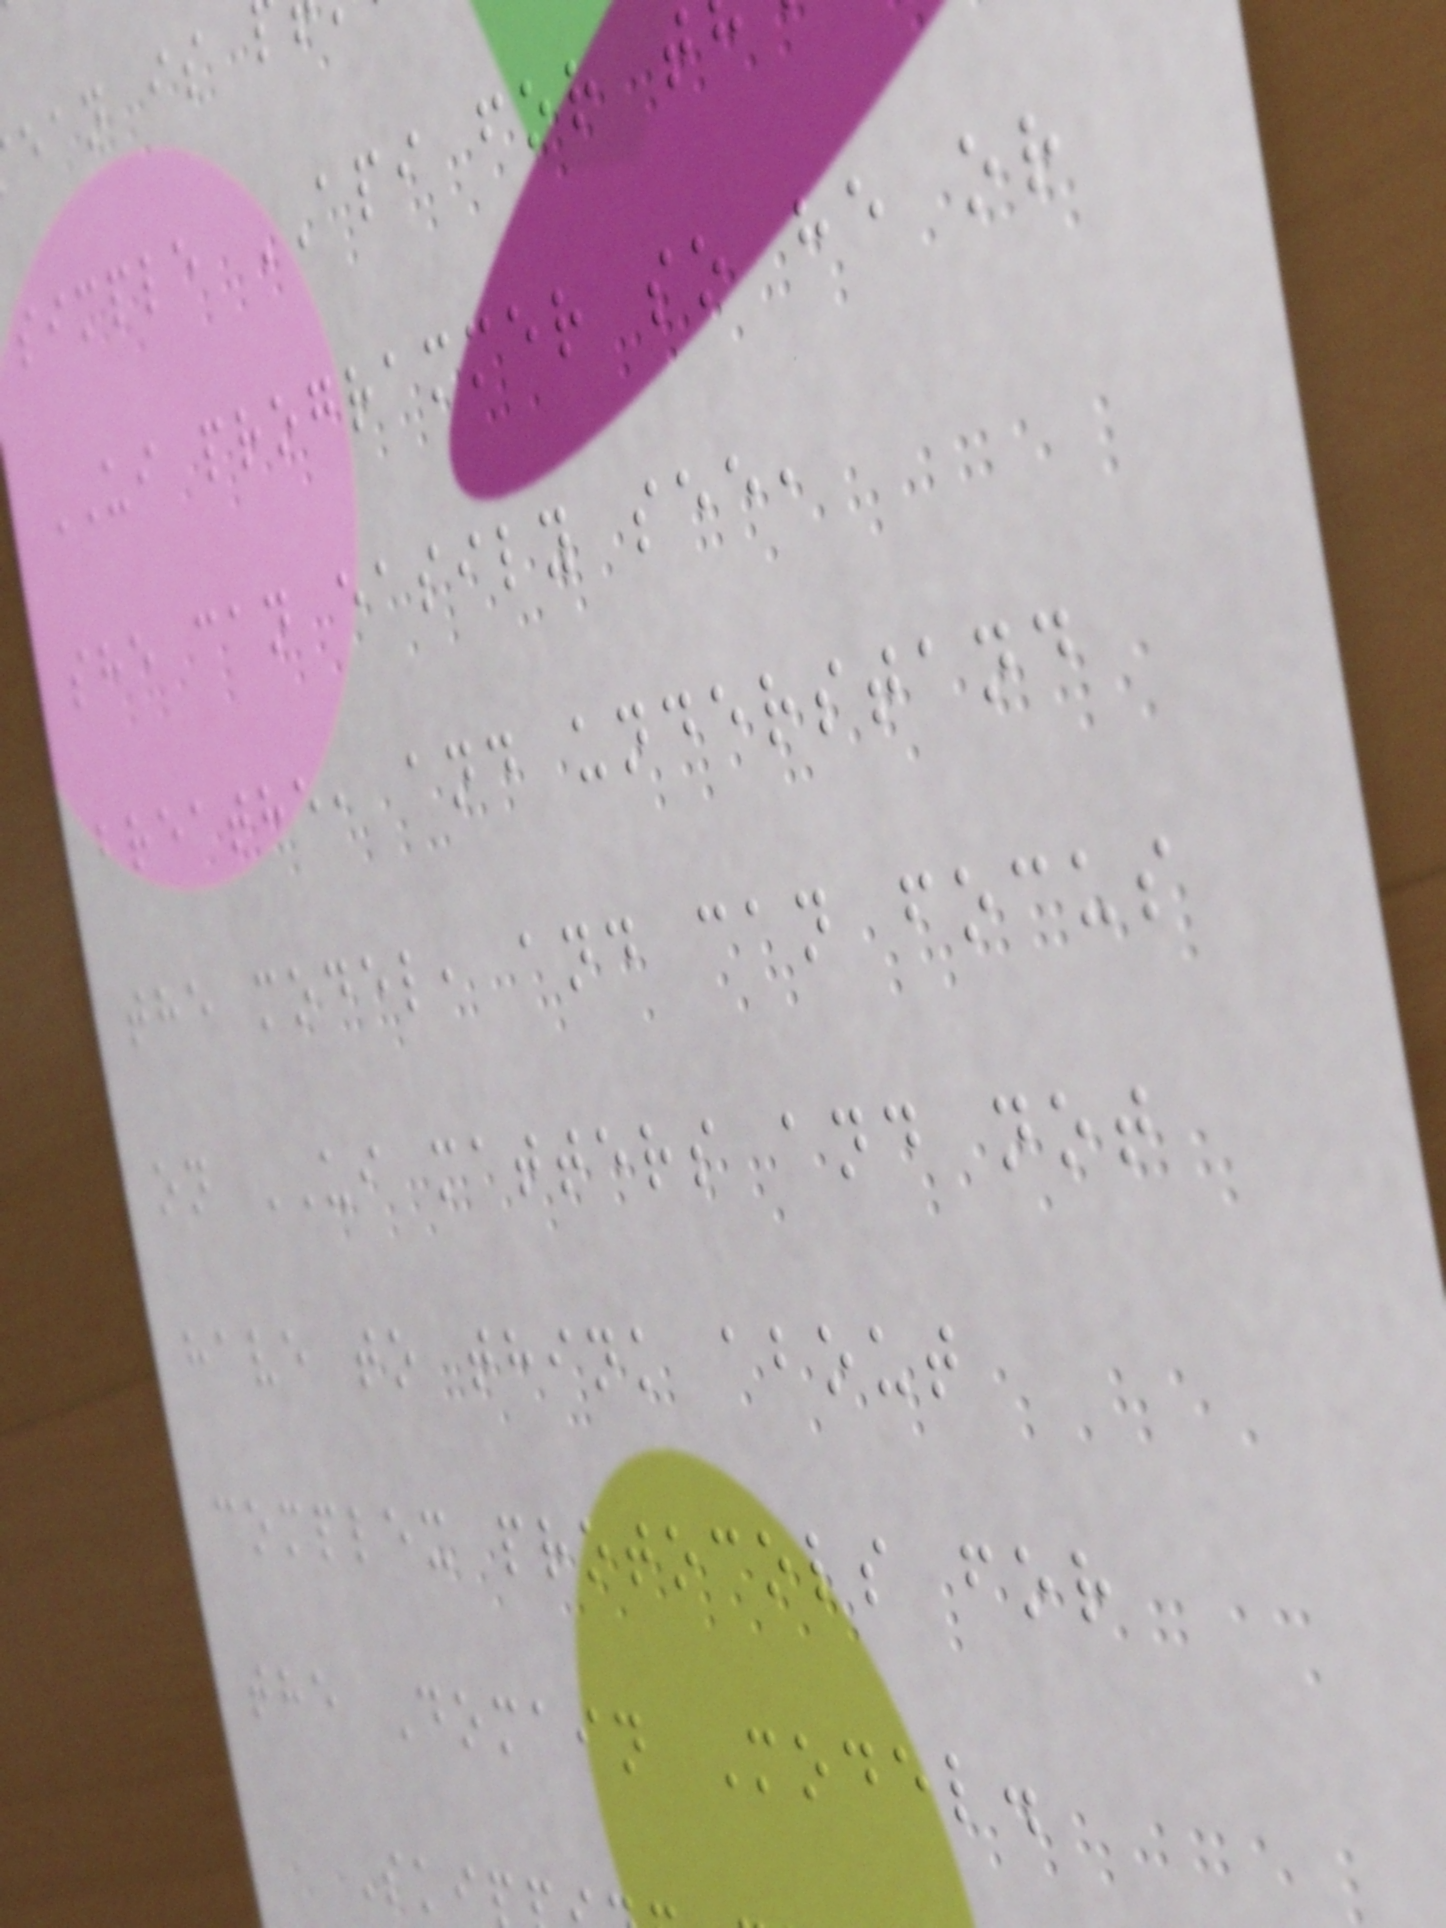ean is
simple API for t
UI programmer so he or
she can easily see,
breathe, and understand
the model, and can focus
on UI matters and not
have to think about
complex protocols for
the Domain Model.
